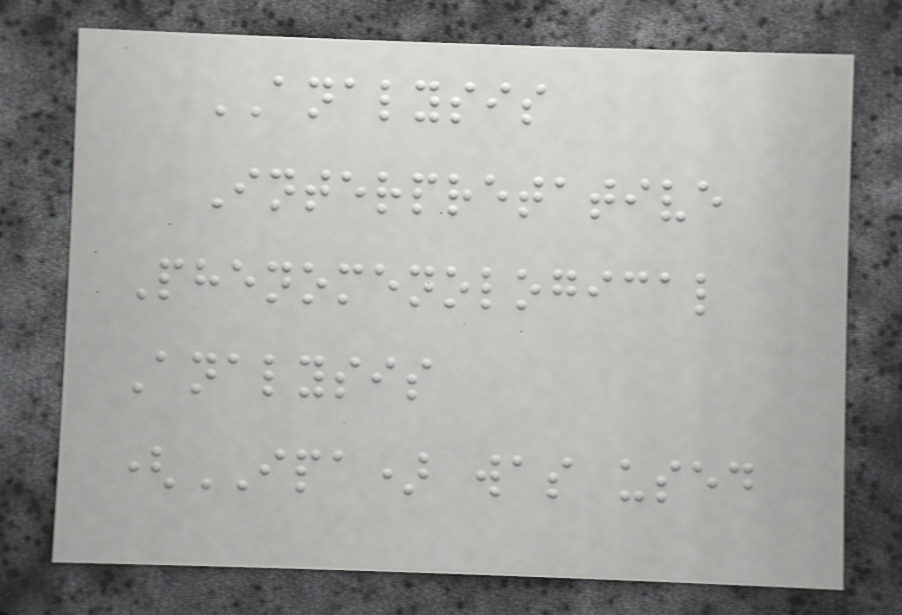ANALYSIS
Interpretative
Phenomenological
Analysis
(IPA) was used
